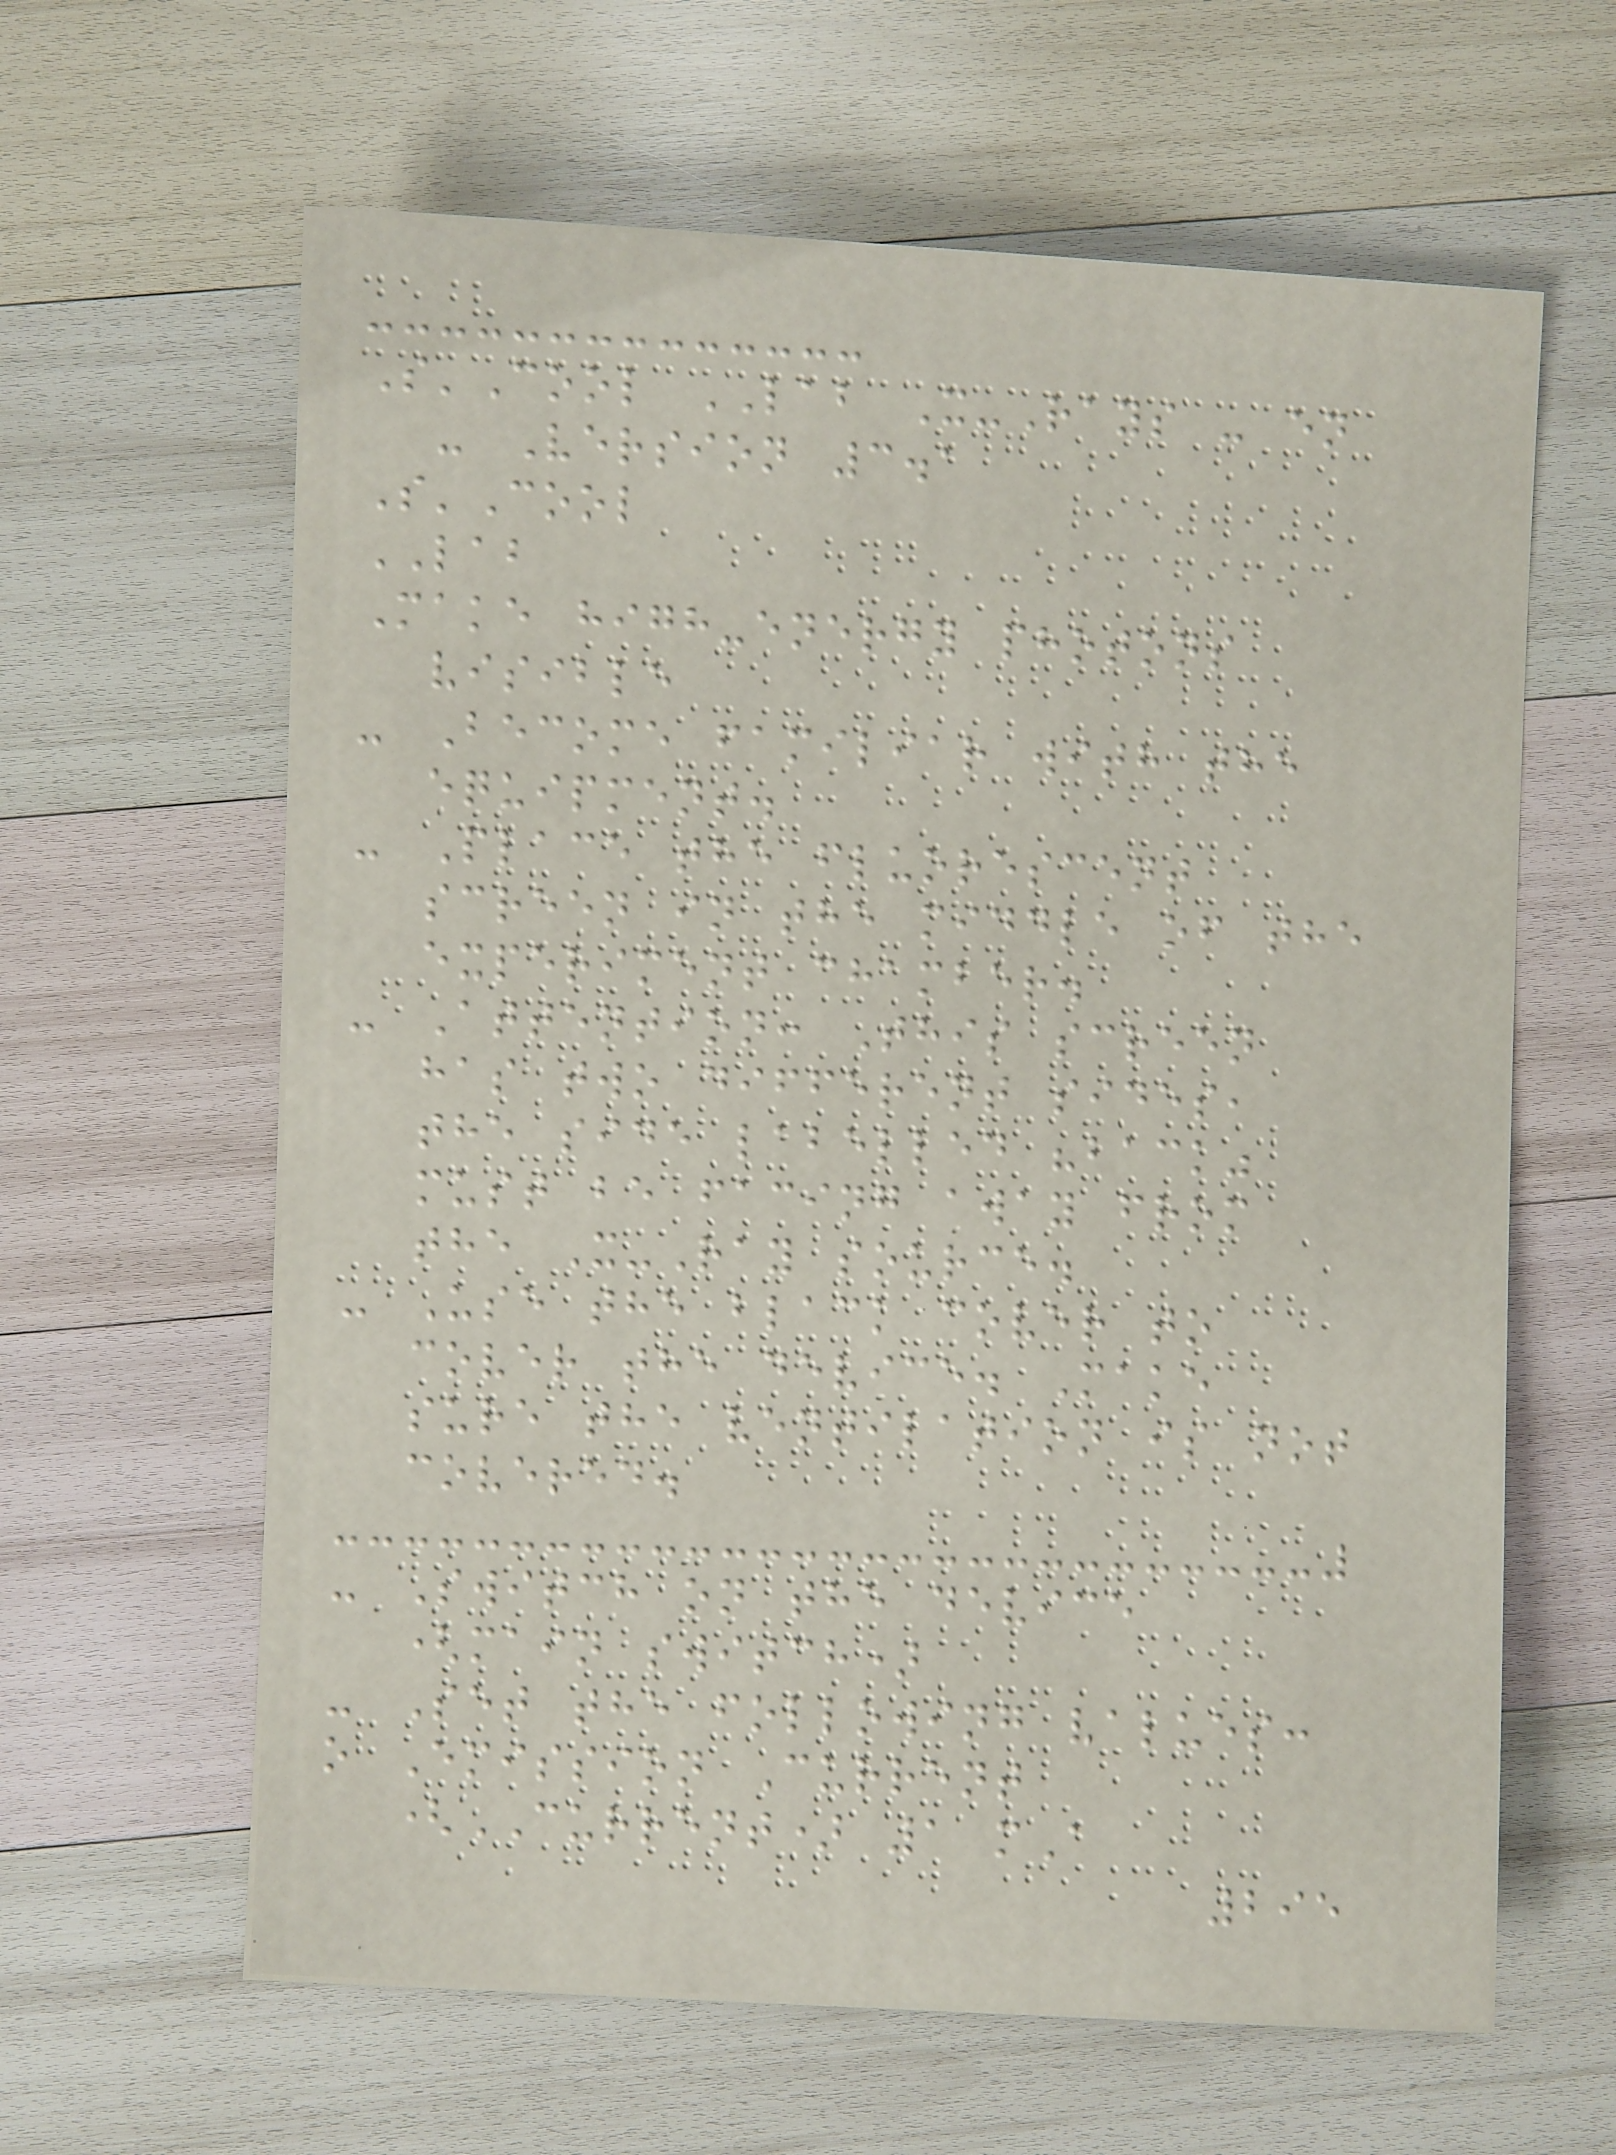S'Cool LAB X-Rays - en
- Version 3.1
S'Cool
LAB
Make high-energy photons
visible
- Become familiar with the
equipment.
- Place the fluorescent
screen in the middle of the
experiment chamber.
- Attention: This screen
has two different sides,
the side labelled "back"
must be facing away from
the X-Ray source.
- Use the black cover to
cover the device. Make
sure the ventilation is not
covered.
- Switch on the device
(main switch)
- Set the following values:
o Emission Current
(CURRENT) 1 mA
295
